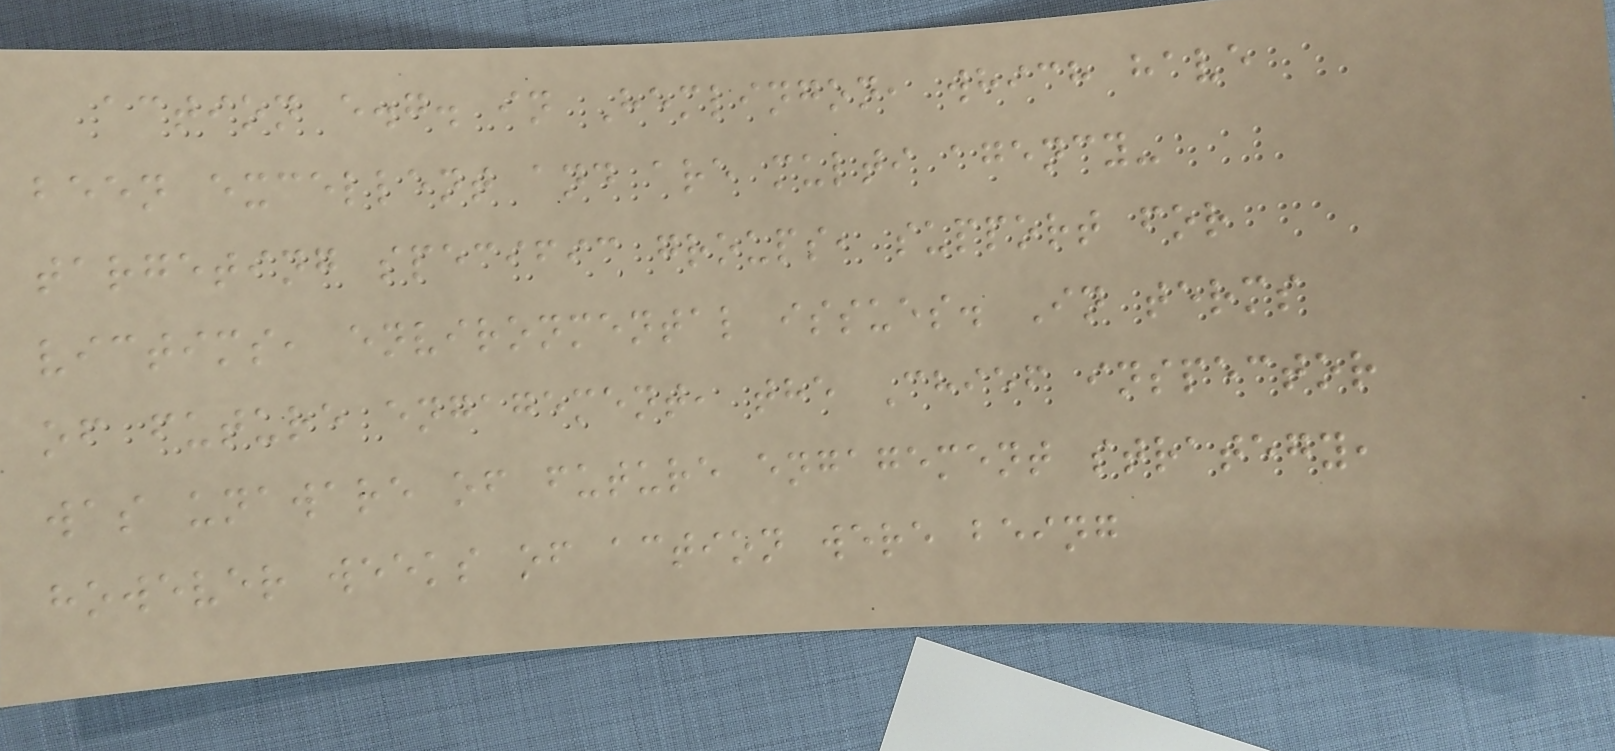action e.g. in Hemlingon, which have
been excellent and are multi agency-
targeting specific groups, support for
victims, environmental issues. In terms
of future engagement, the Chief inspector
was unaware of future engagement strategy,
however weeks of action were being
